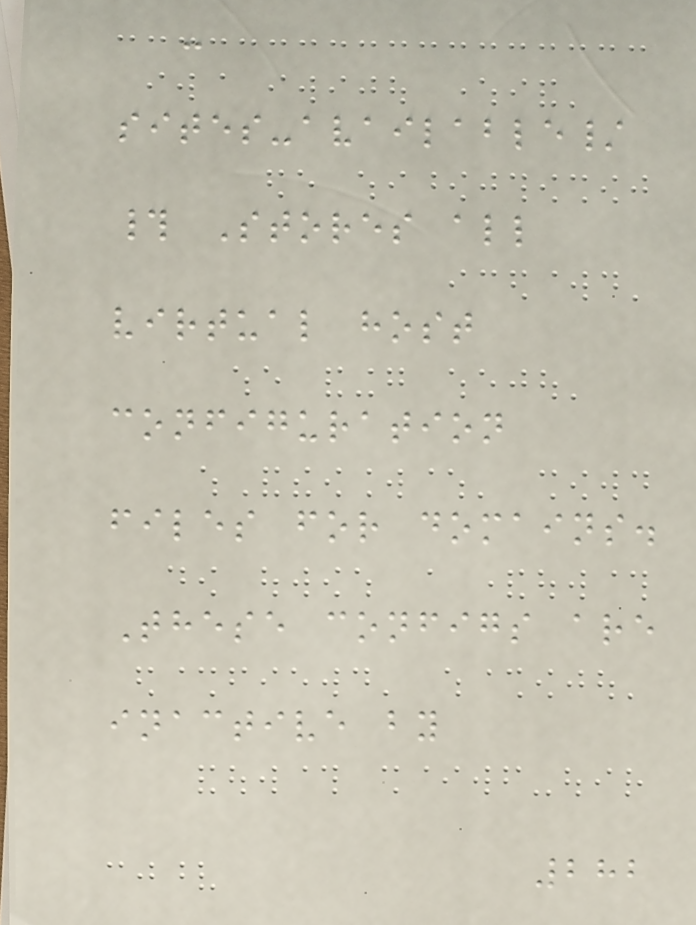-
sites-available/
# Stores all
virtual host
configuration
files for domains.
These configs are
inactive by
282
